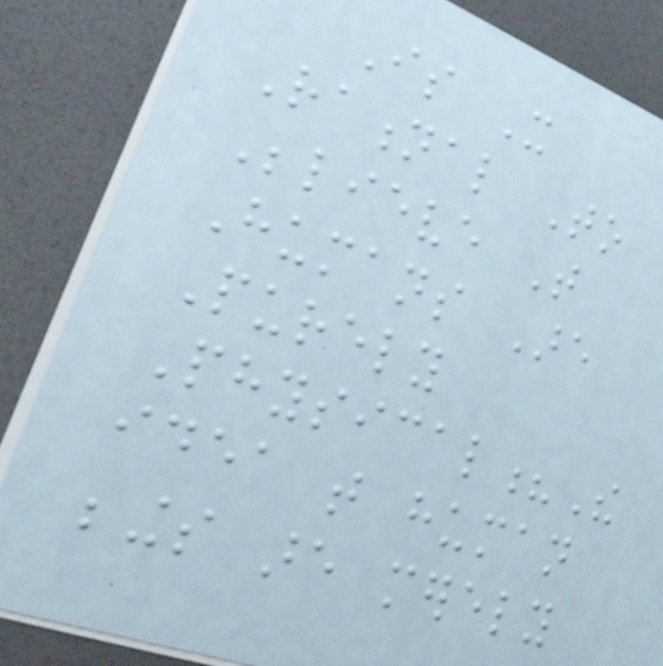Is It
Rational To
Believe That
Humans Are
Purely
Physical?The
idea that human
beings are merely
